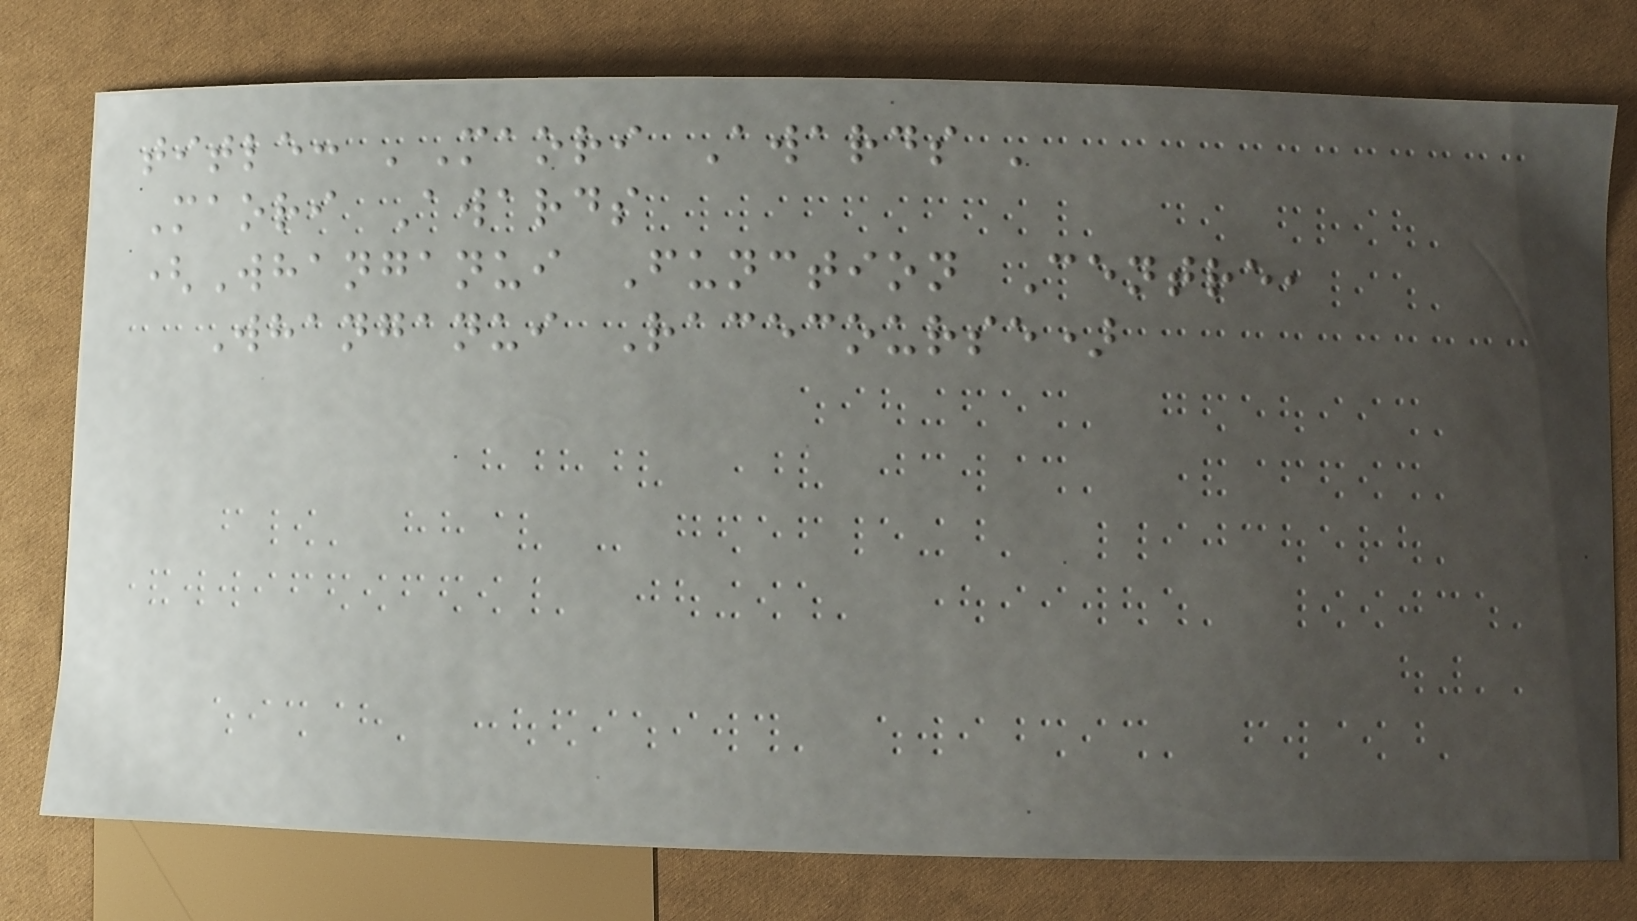title: 'Maori Awards '
Maori Awards
(Whanganui Function Centre,
Whanganui Racecourse)
